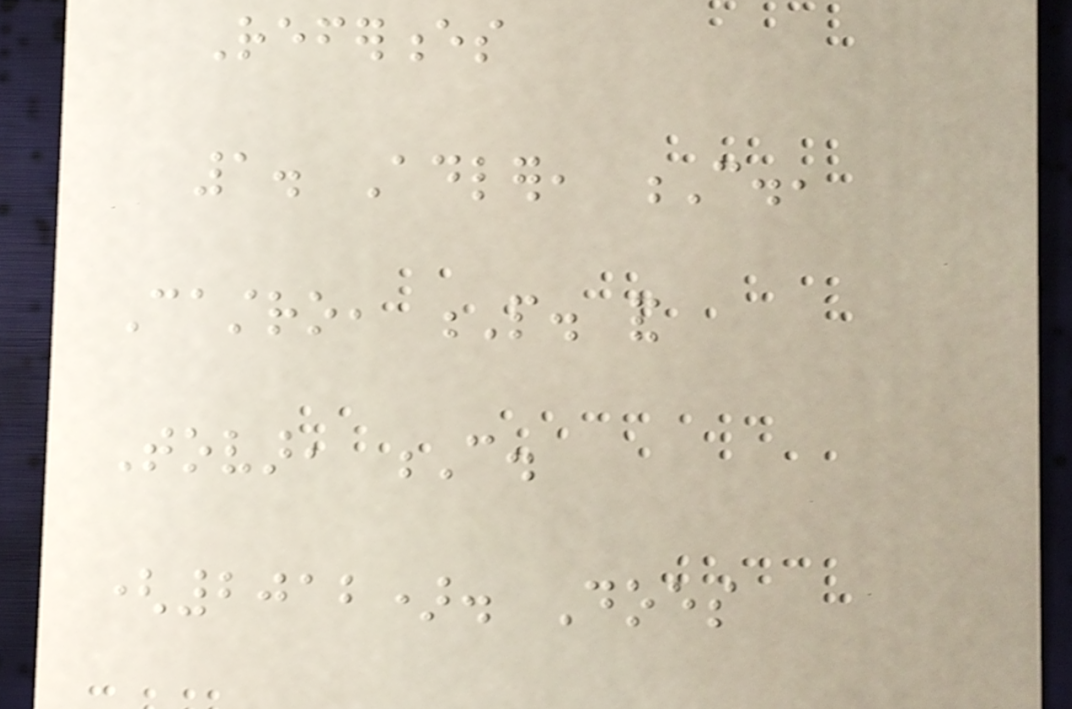References
1. Adler, C.,
Castro, P. and
Tovar, C.
(2012). Does
